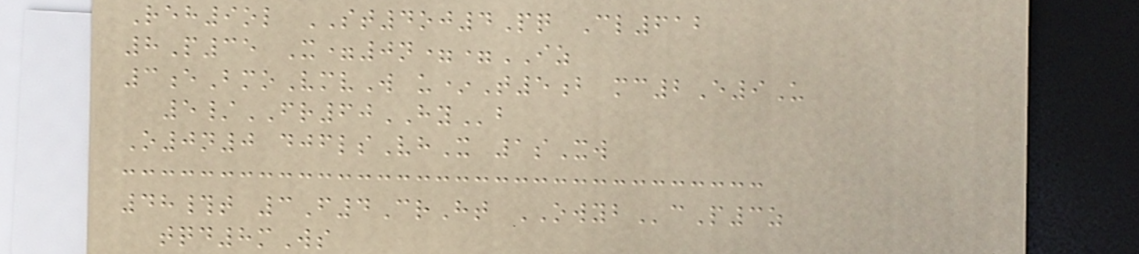Reh9ol ST4oj4Pq Cl612
8P35 X=0n==IZ
3eBmoVmvW u*T5b mc2E9U
5/FR60HYb
O0n0 djflsVhX 1sXw
48#t 3F4CrHt OWYBcP3z
tqd8mWs
